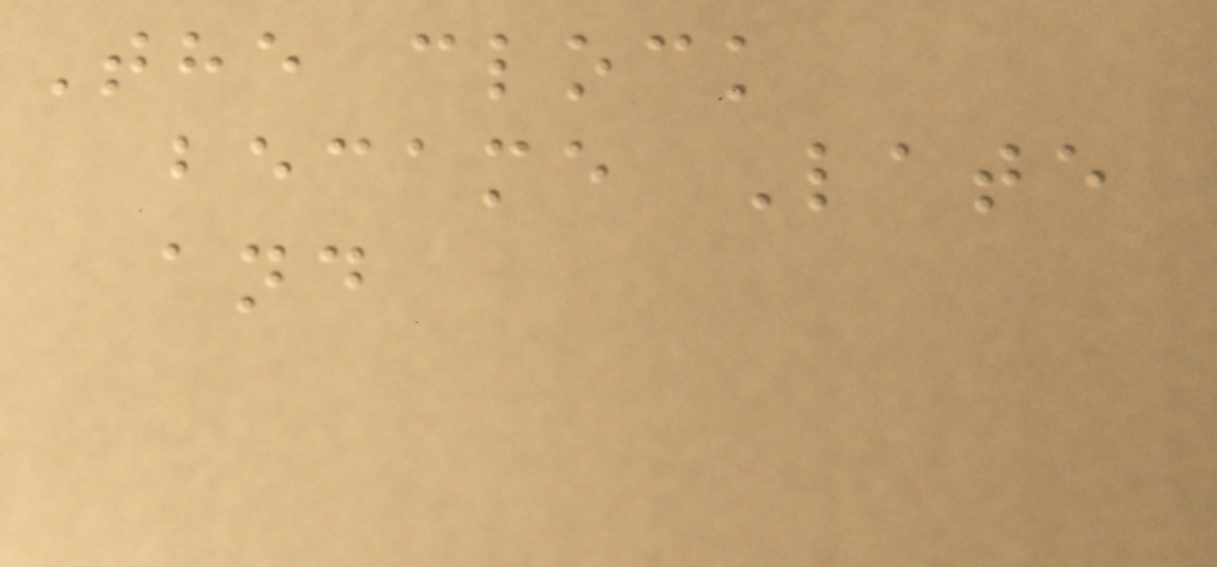The clock
became Late
and
